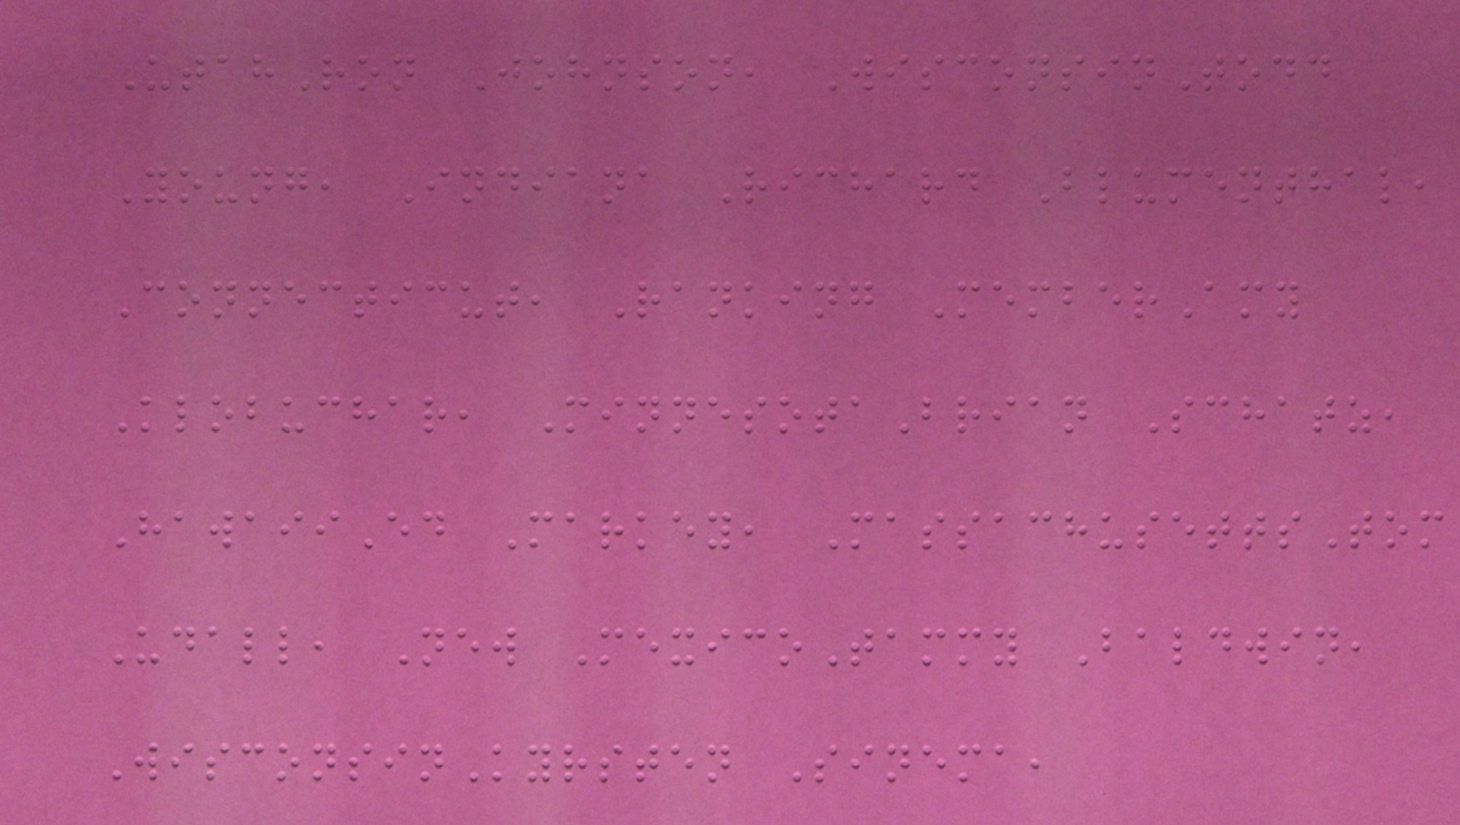UtahRon Johnson, WisconsinTodd
Young, Indiana Richard Blumenthal,
Connecticut, Ranking MemberAmy
Klobuchar, MinnesotaBrian Schatz,
HawaiiEd Markey, MassachusettsTom
Udall, New MexicoTammy Baldwin,
WisconsinKyrsten Sinema,
